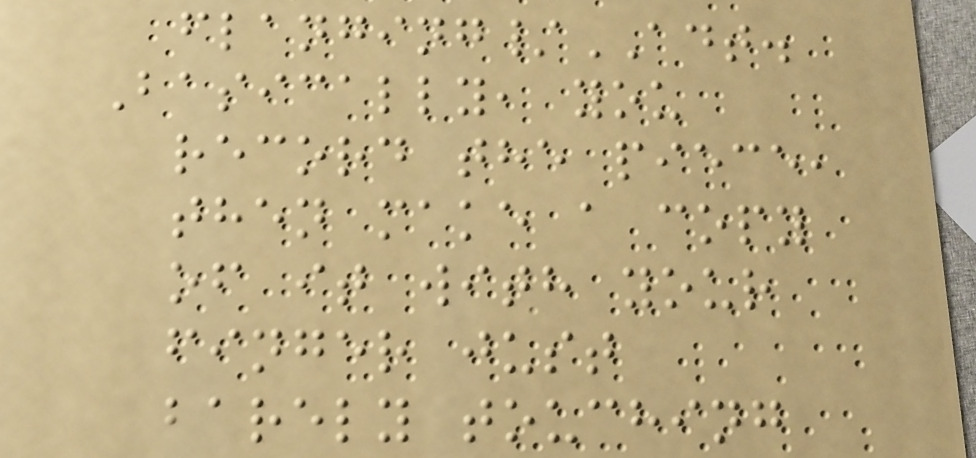flanging/ADT.
Basically, you
record the piece,
then make a copy
of it with your
finger just
barely touching
